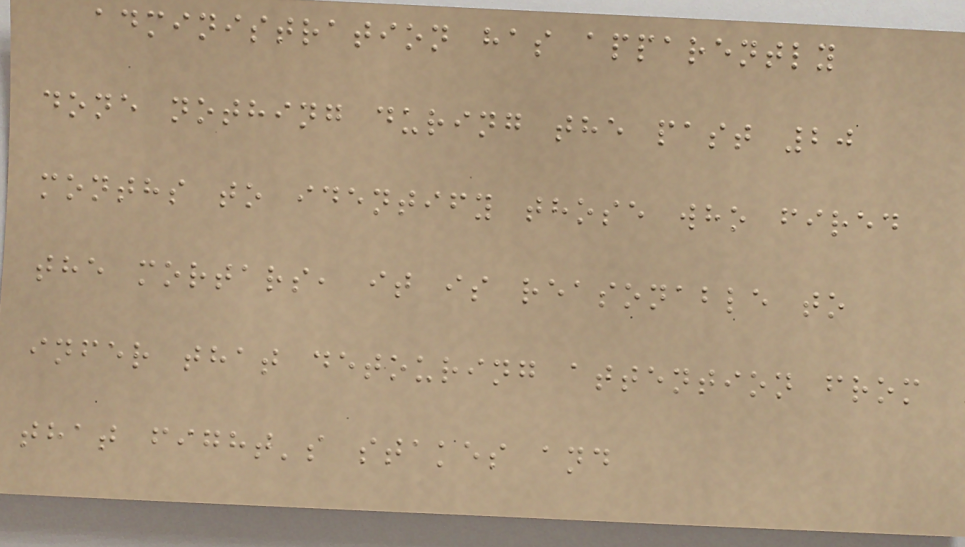administration has apparently
done nothing during the past 20
months to identify those who fired
the mortars, it is reasonable to
infer that detouring attention from
that fight's stakes and
